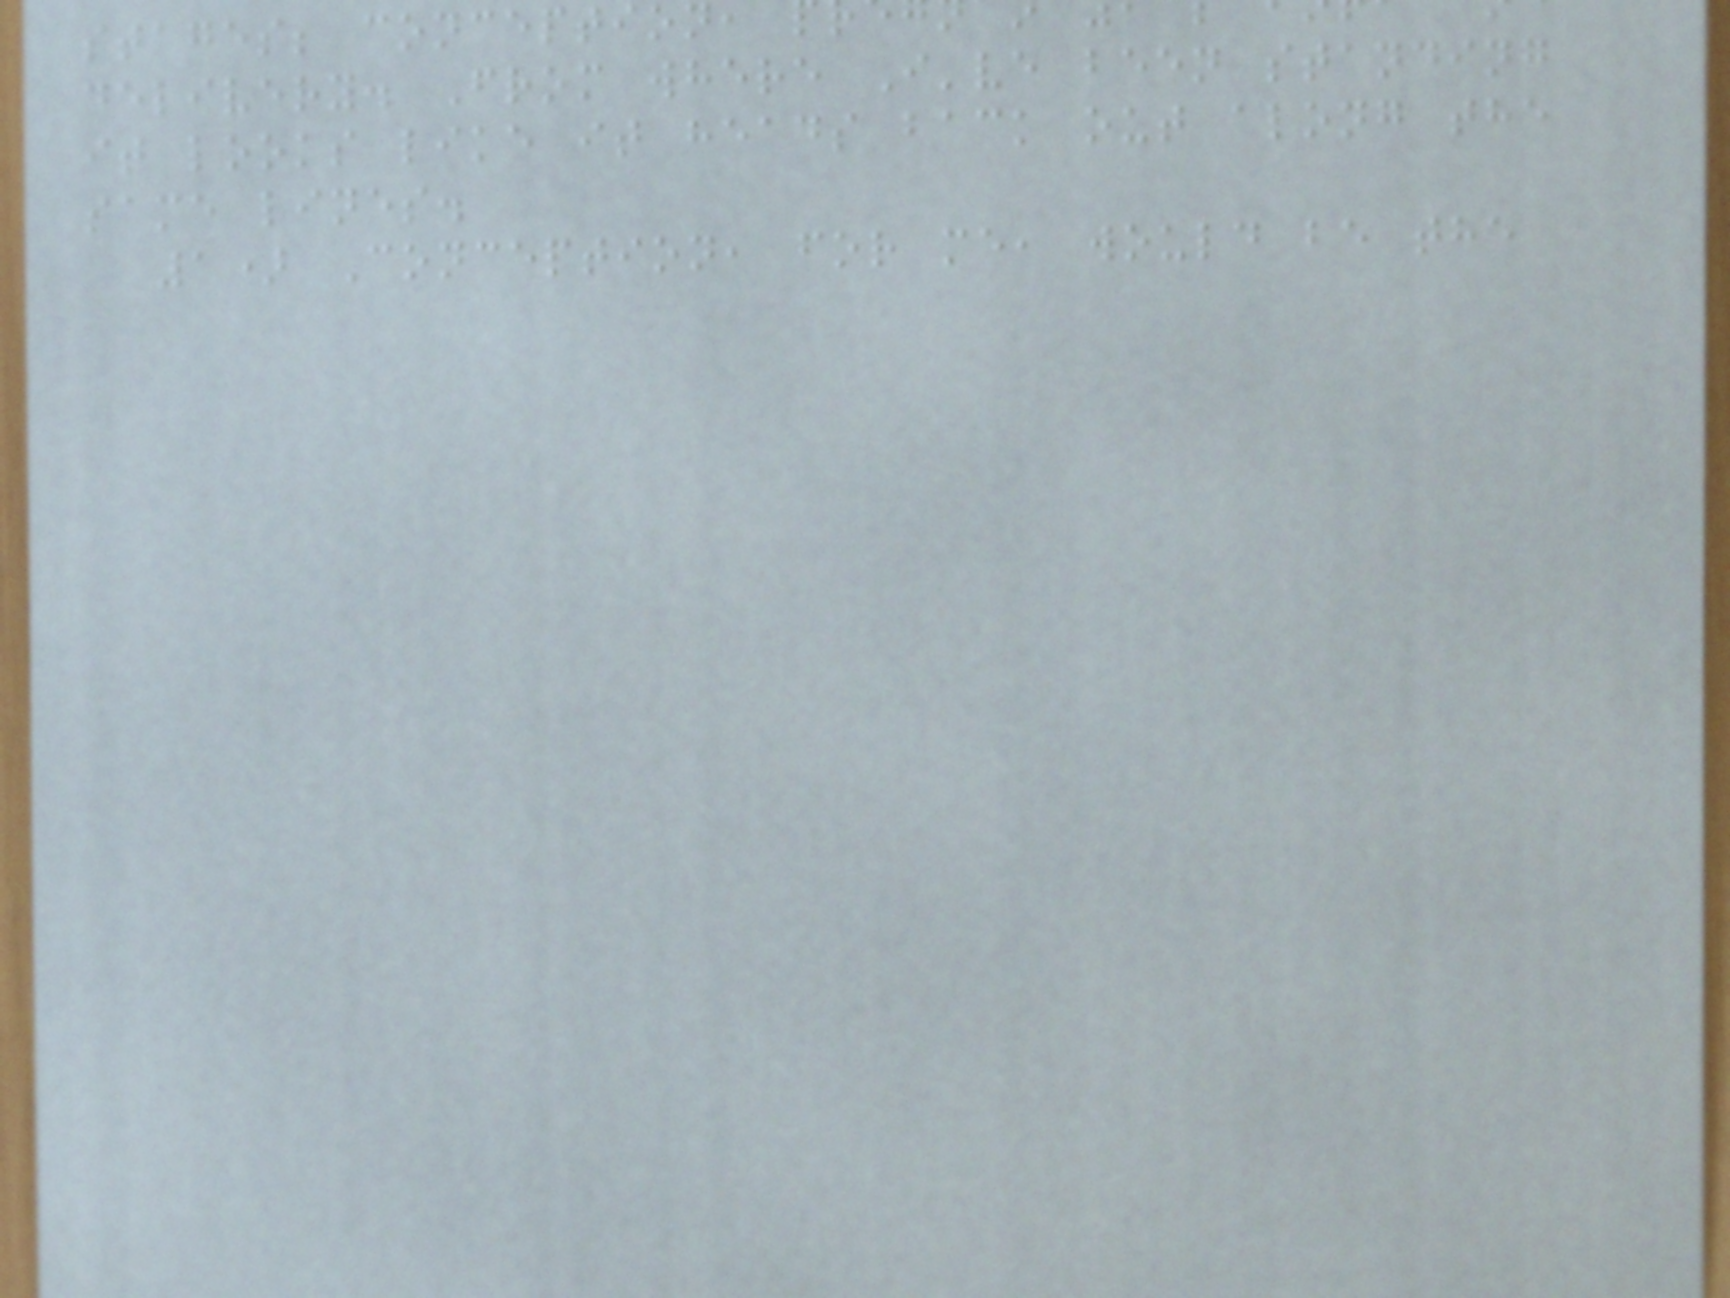stages; conception
delivery. From where I've been standing
it looks like it heads back out along the
same lines.
1) Conception, for me, would be the
